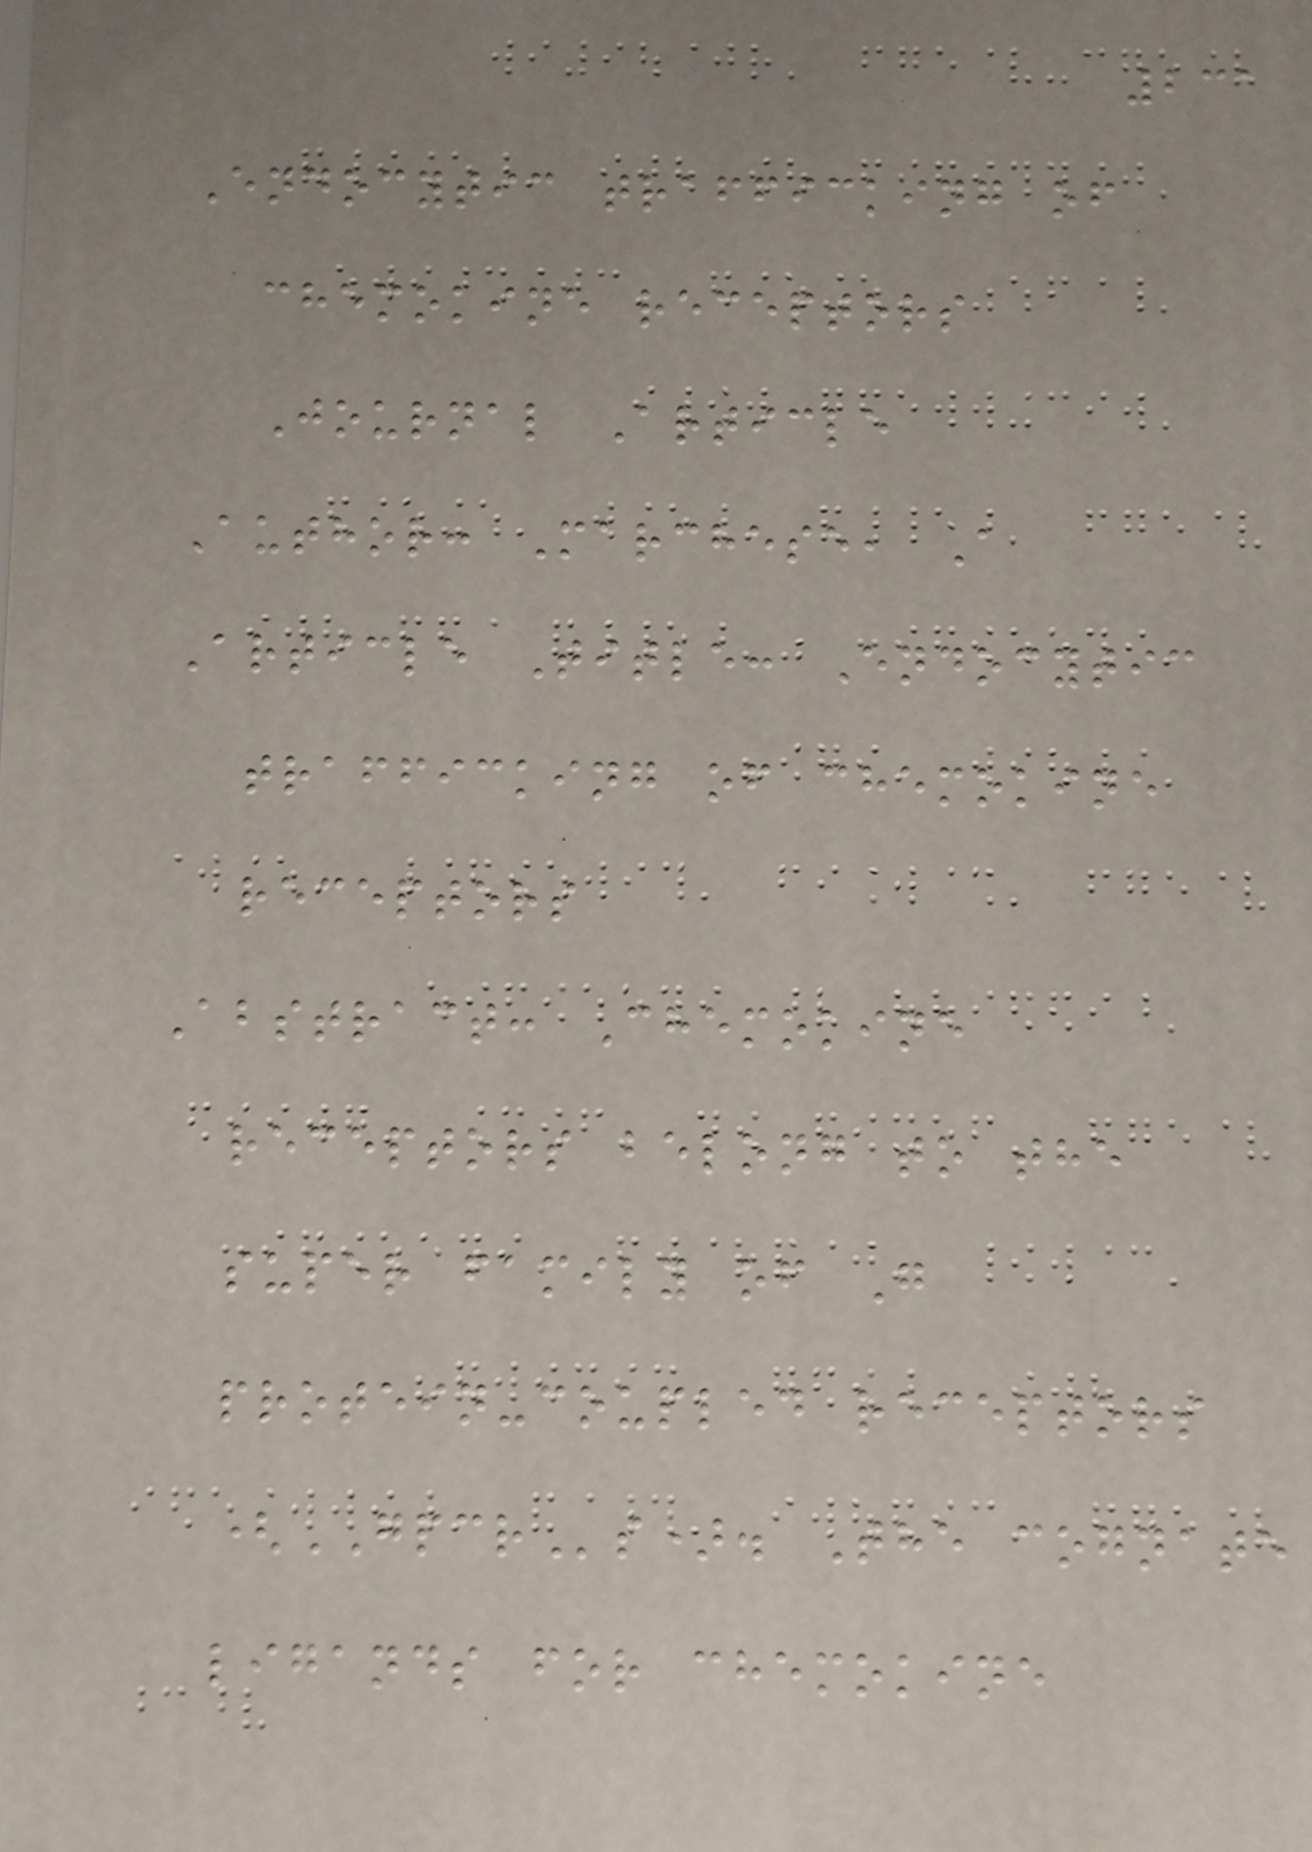231
Endocytic trafficking of
chemokine receptors
Journal Article
Author: Marchese, A
Article Title: Endocytic
trafficking of chemokine
receptors
Abstract: Chemokine
receptors belong to the
super family of G
protein-coupled receptors
(GPCRs). The cognate
ligands for chemokine
